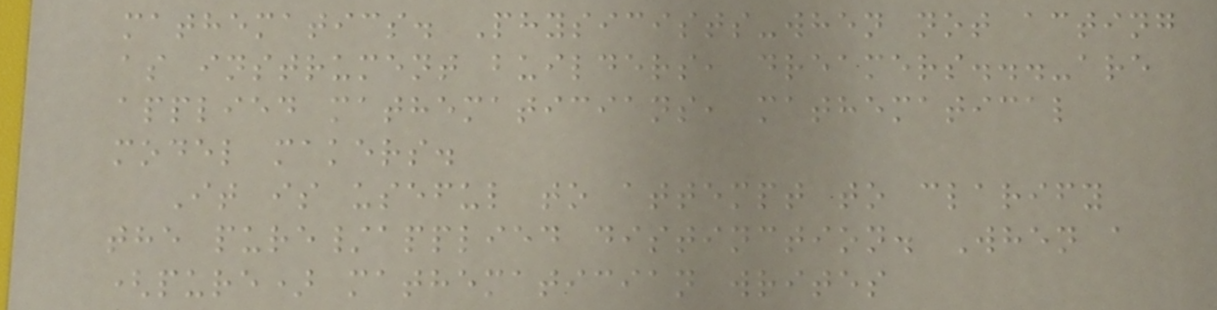mathematics. Physicists-when not acting
as instrument builders, dreamers...-are
applied mathematicians, mathematical
model makers.
It is useful to attempt to clarify
the pure/applied distinction. When a
(pure) mathematician writes
